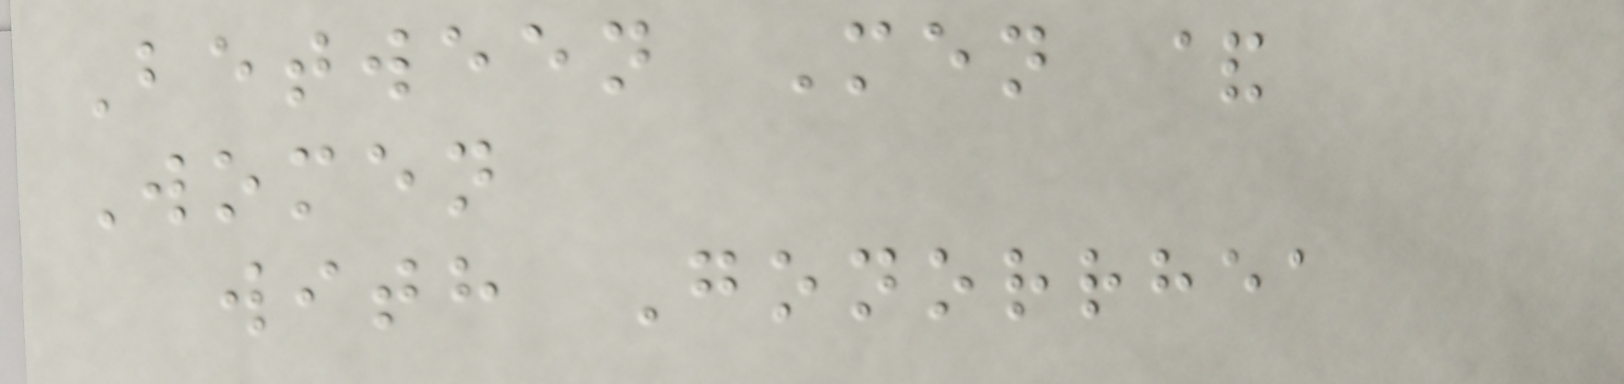Between Men &
Women
with Gonorrhea
